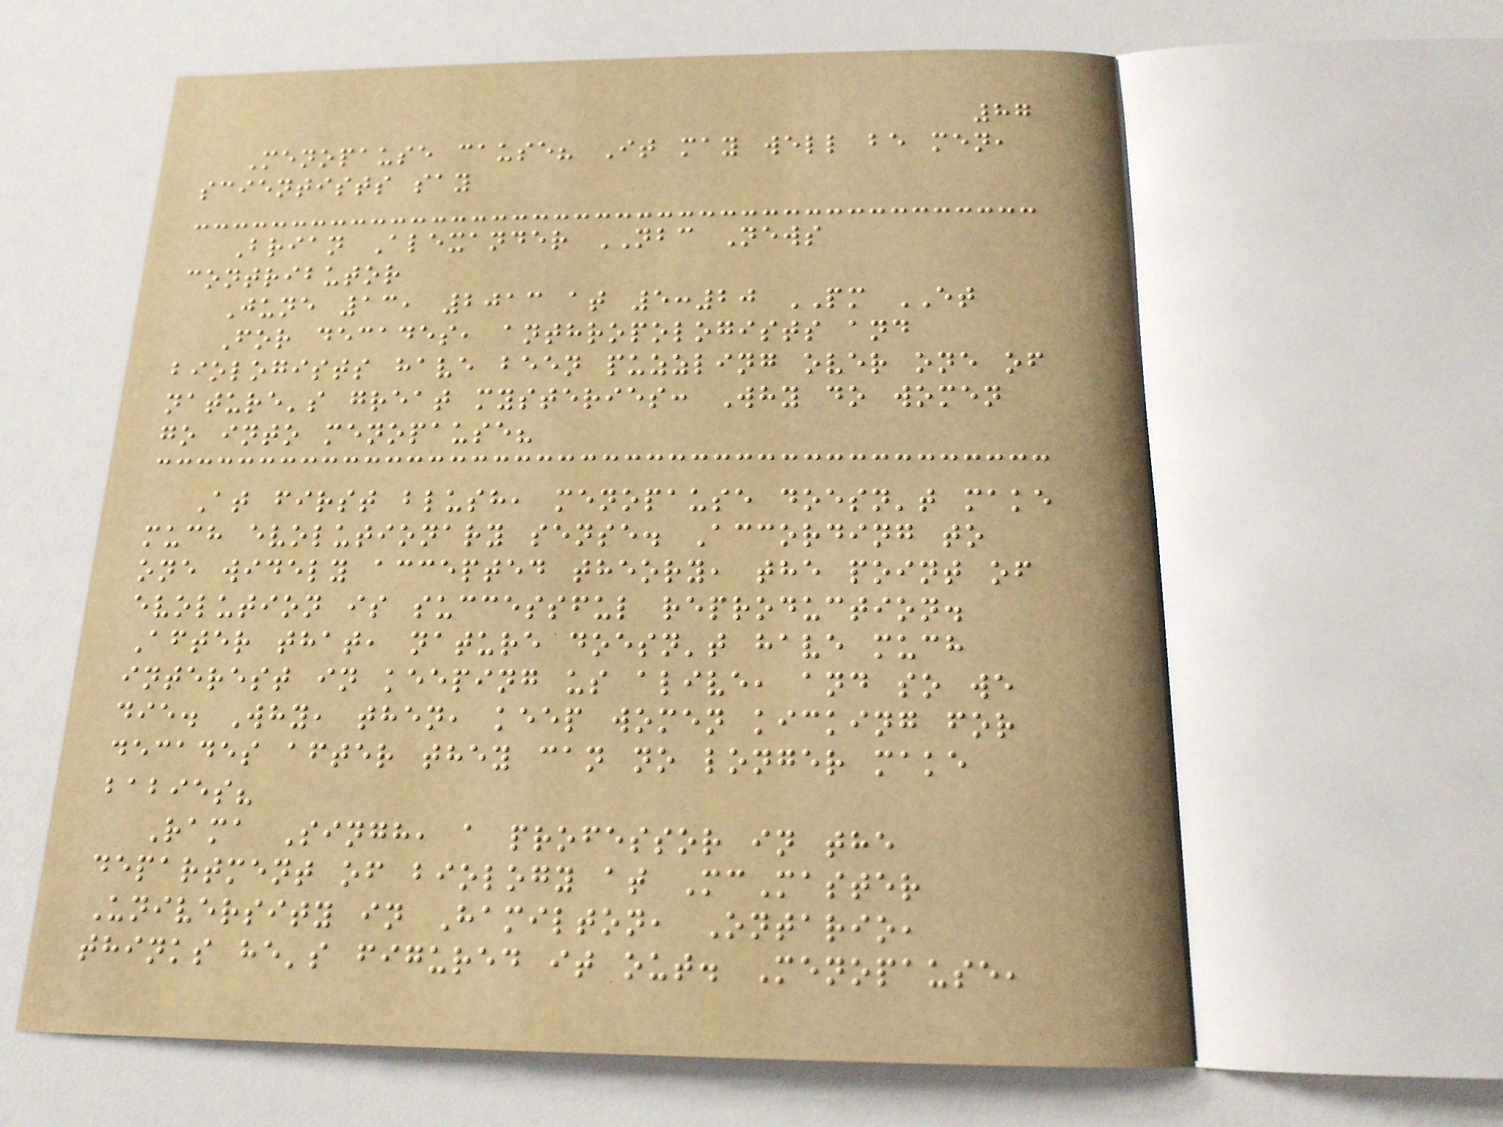87
Menopause cause? It may well be men,
scientists say
Brian Alexander NBC News
contributor
June 13, 2013 at 5:20 PM ET
For decades, anthropologists and
biologists have been puzzling over one of
nature's great mysteries: Why do women
go into menopause?
At first blush, menopause doesn't make
much evolutionary sense. According to
one widely accepted theory, the point of
evolution is successful reproduction.
After that, nature doesn't have much
interest in keeping us alive, and so we
die. Why, then, keep women kicking for
decades after they can no longer make
babies?
Rama Singh, a professor in the
department of biology at McMaster
University in Hamilton, Ontario,
thinks he's figured it out. Menopause,
